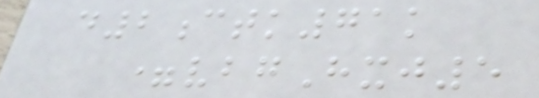d2ctk71k
=vbgHxj5
